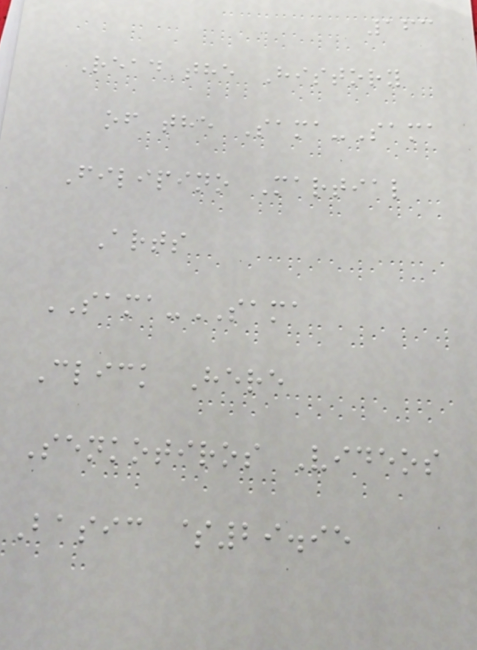163
Read the History
of the Sama-Sama
Filipino Martial
Arts
SAMA-SAMA
Click Here
Senkotiros Videos
Basic $29.95
